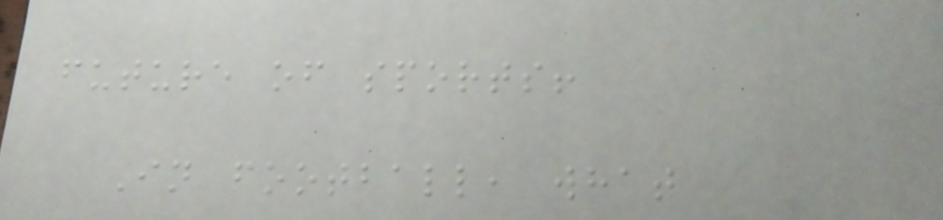future of sports!
In football, what
